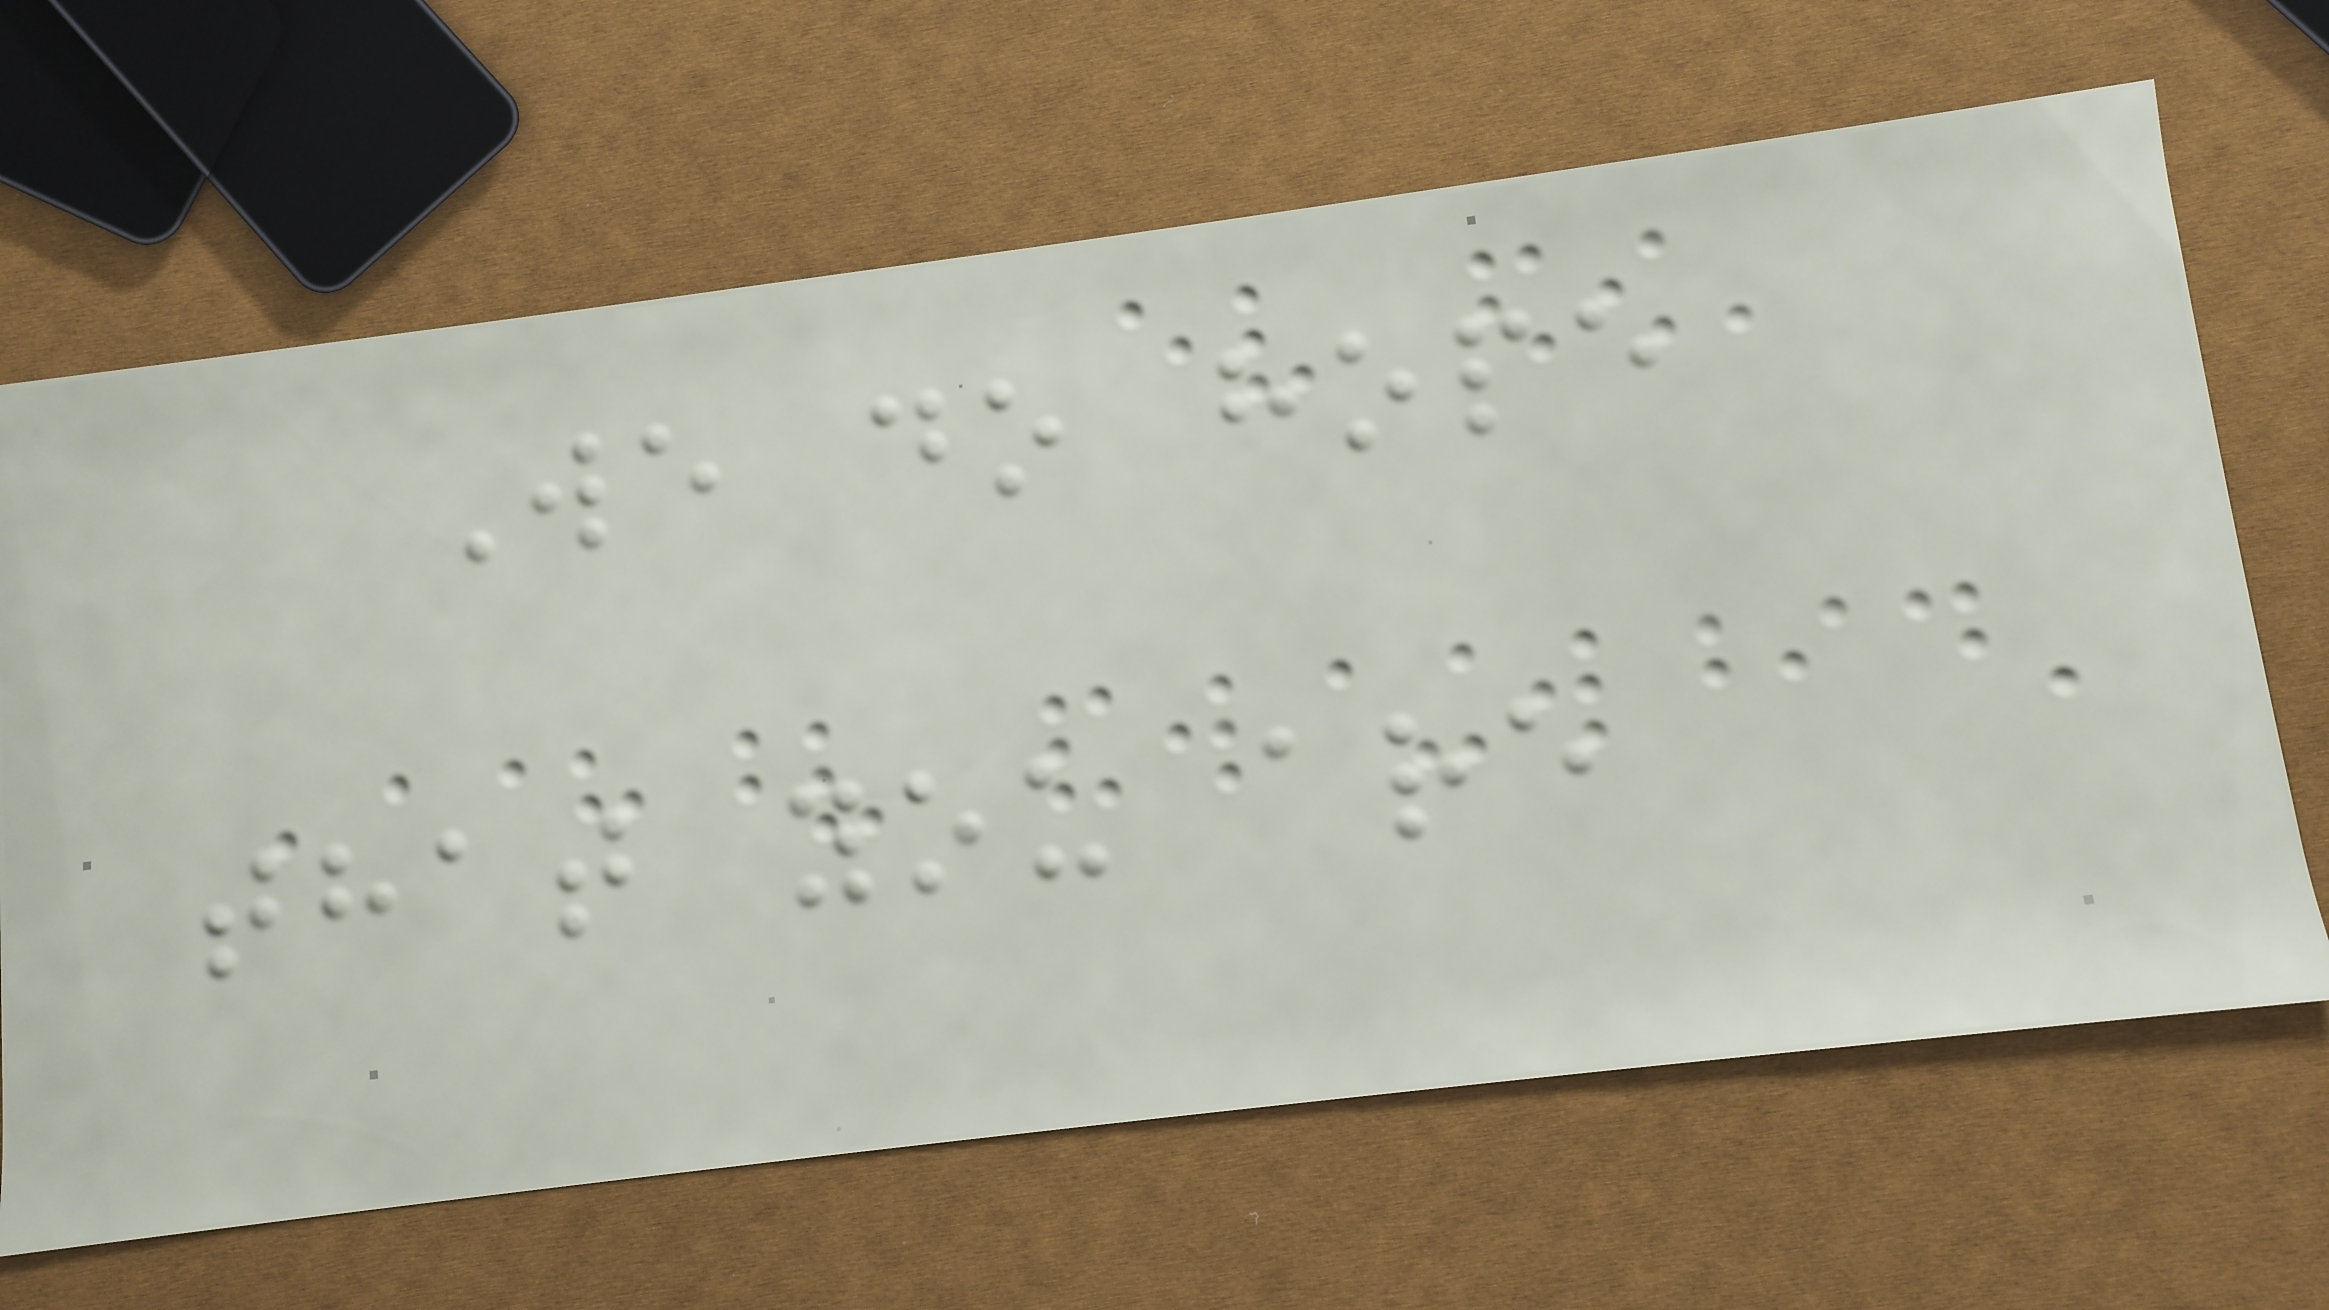We do hope
that you are
